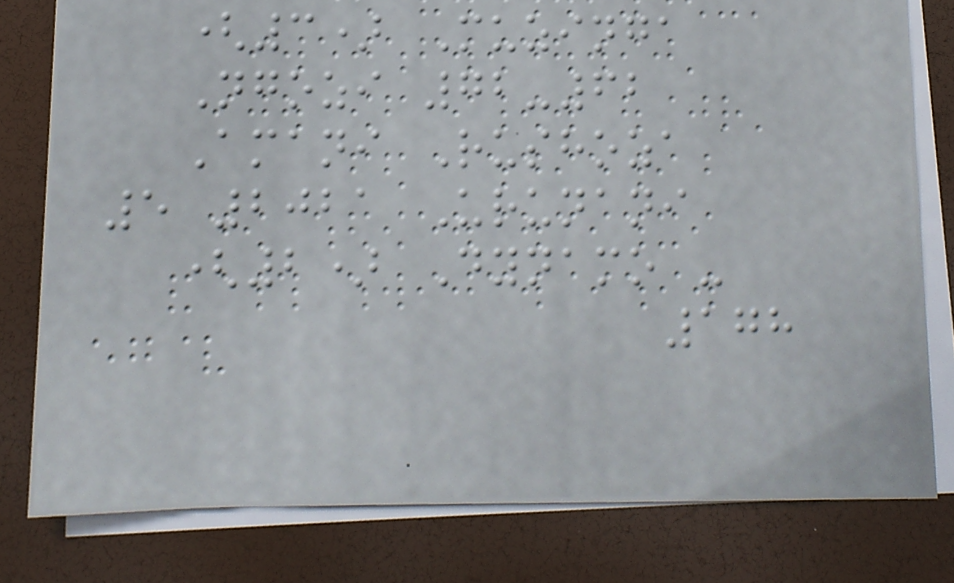(3) Muzinga
Ngozi 72-62
Amani Rushoza
5 2021 Urunani
(2) Dynamo -
178
